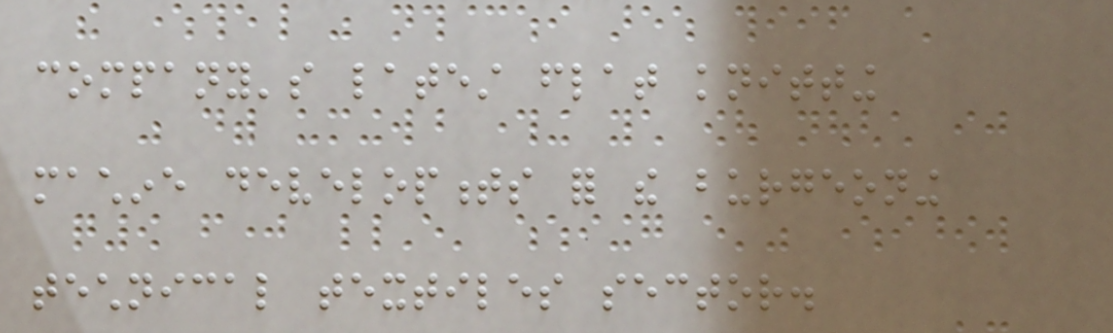company's latest flat knitting
machine developments for the burgeoning
technical textiles sector.
